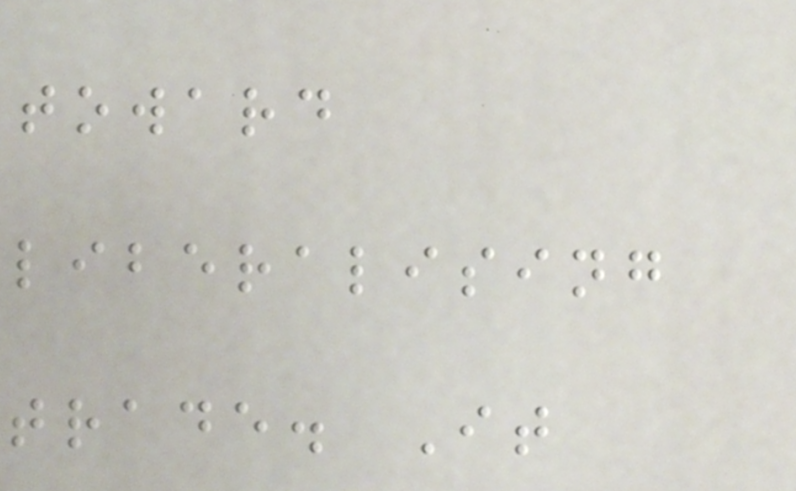toward
liberalising
trade. It
